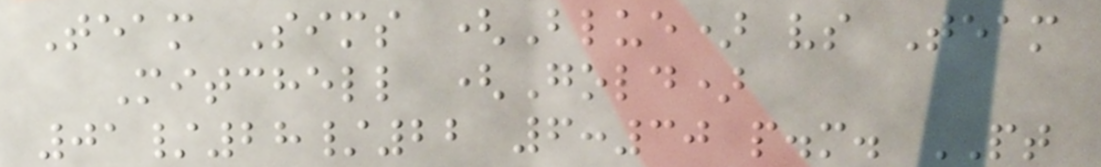Team Sims (Blue) vs Team
Mitchell (Gold)
01/28/22 6:30 p.m. PT
